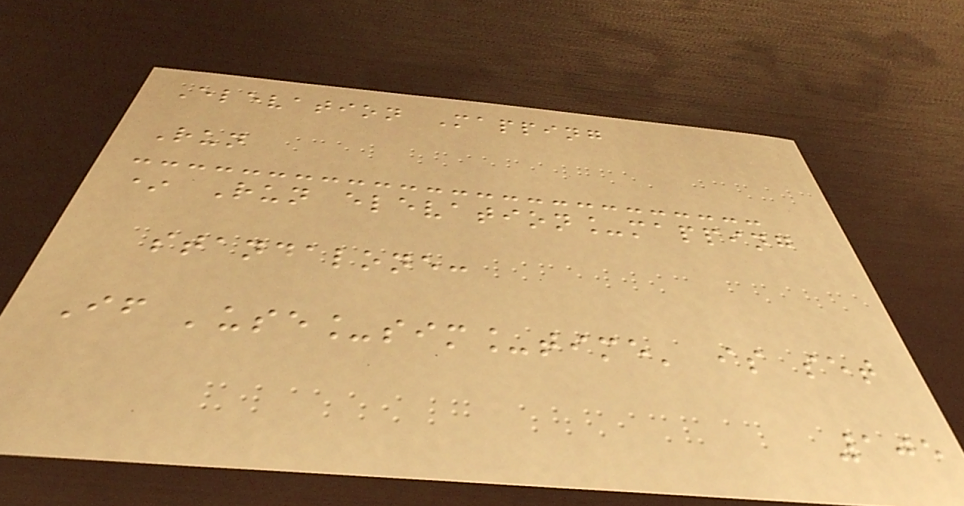Elevation Mapping
Run
* Run elevation_mapping
standalone:
If 'use_sim_time' is set
105
